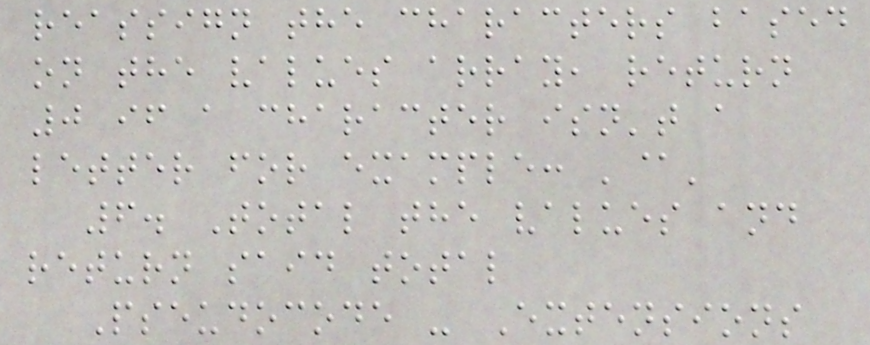reassign the characters based
on the values array, return
0 if a character isn't a
letter for example: '@'
6. Total the values and
return said total
Pseudocode - Extensions
